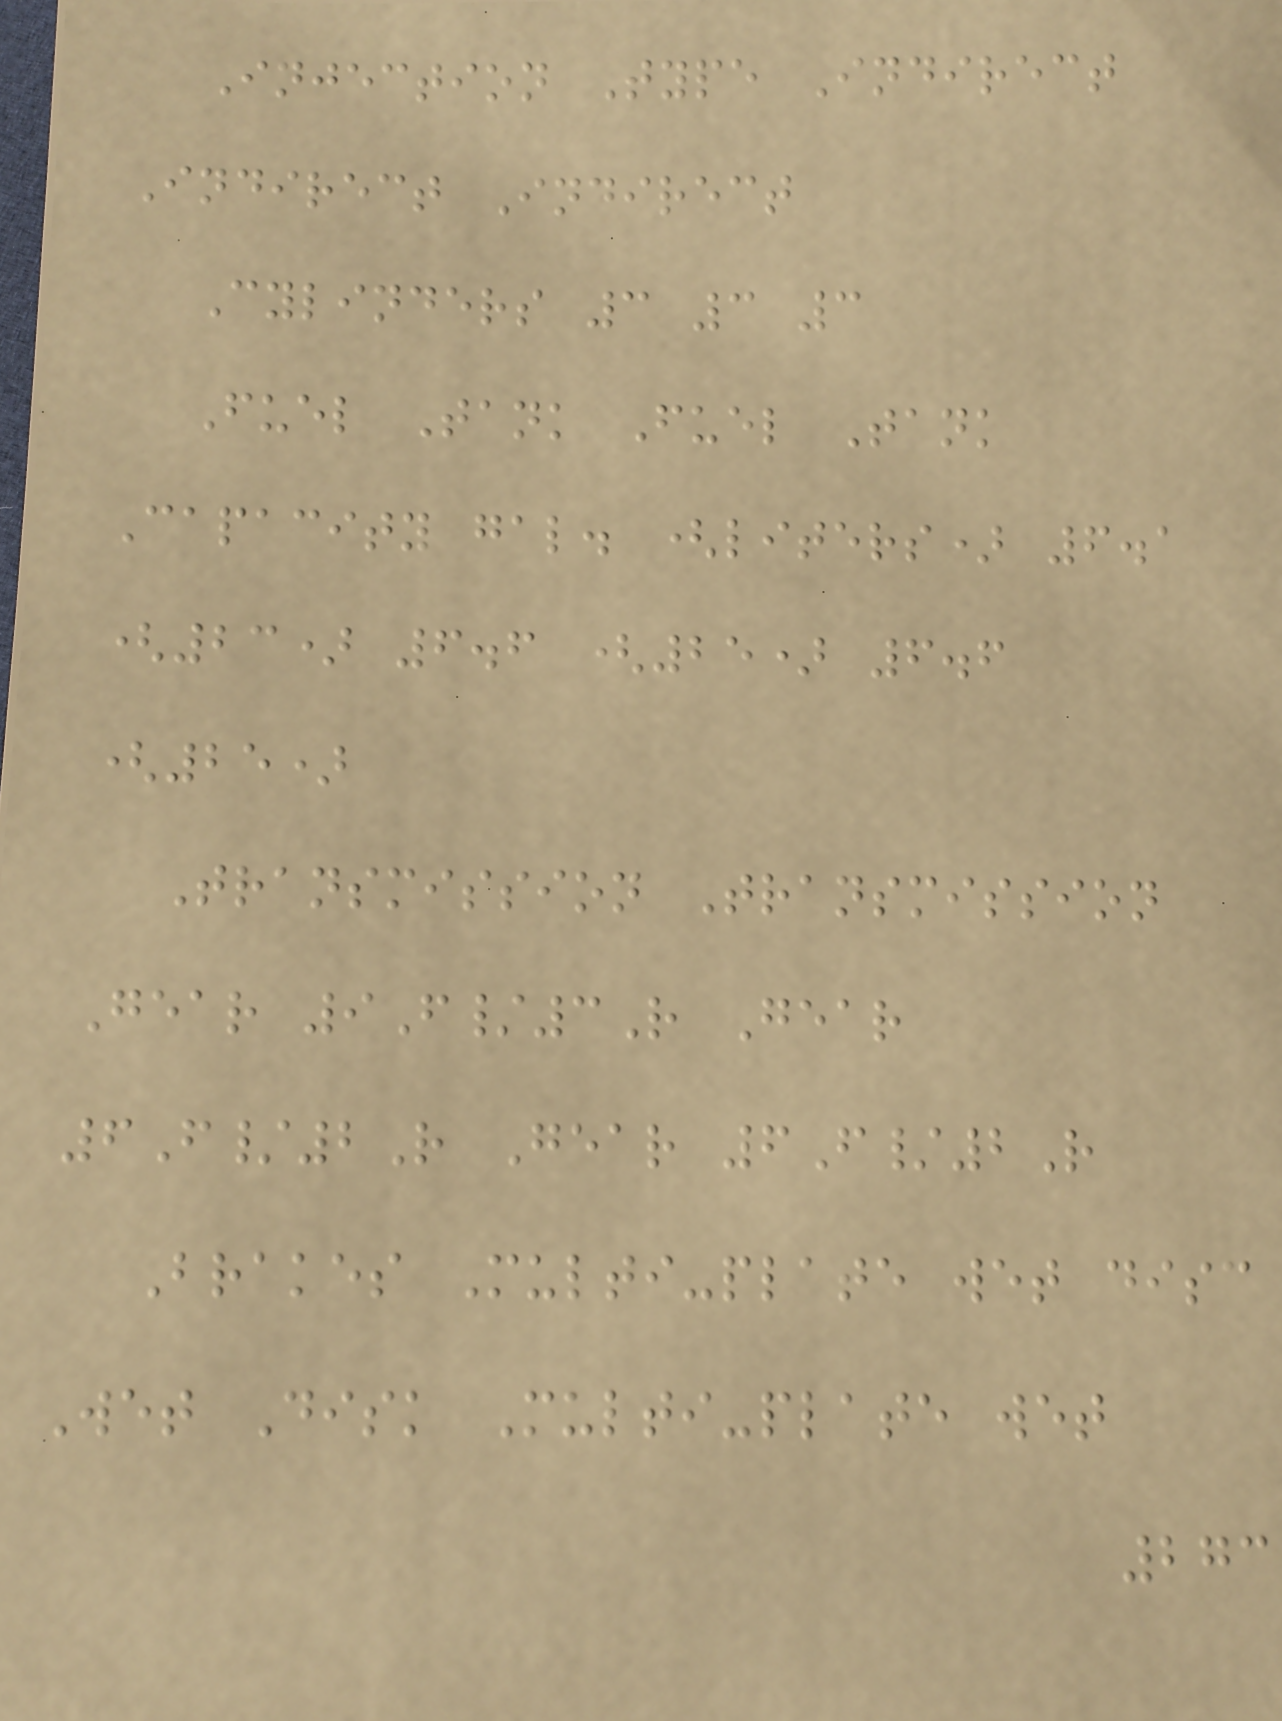Injection Type Indirect
Indirect Indirect
Cylinders 3 3 3
Fuel Tank Fuel Tank
Capacity gal. (liters) 6.1
(23) 6.6 (25) 6.6
(25)
Transmission Transmission
Gear 9F/3R Gear
6F/2R Gear 6F/2R
Brakes Multi-plate wet disc
Wet Disk Multi-plate wet
273
